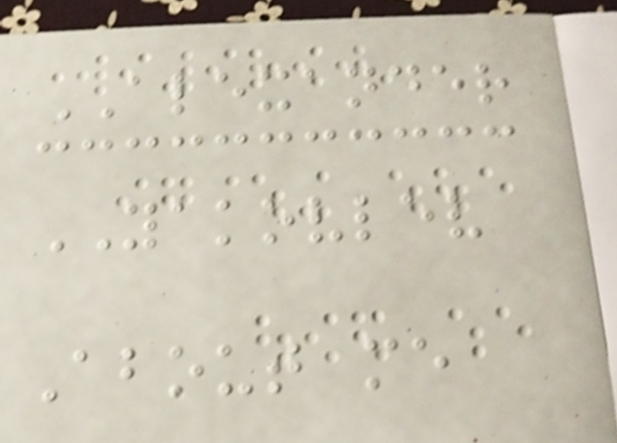ALEXANDER
YAKOVLEV
About me
